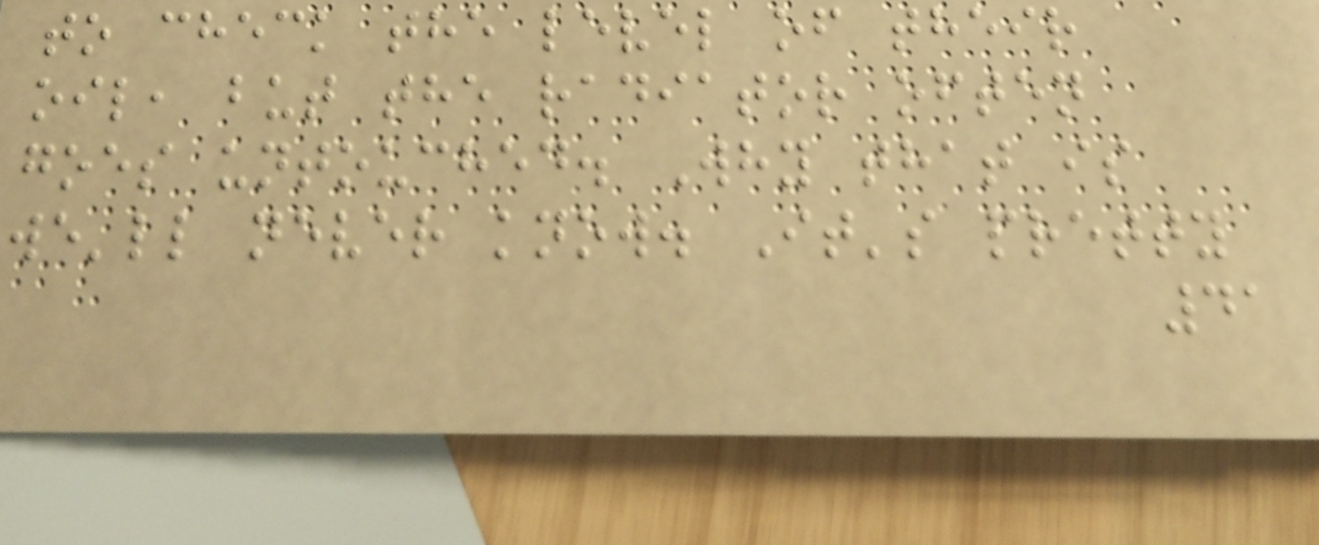to check the level of their
oil, but the radiator often
goes untouched. Why that is
we'll never know. It's pretty
41
